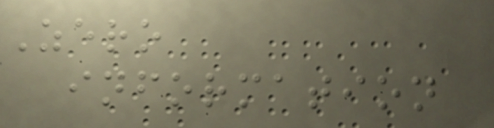Zero
information
